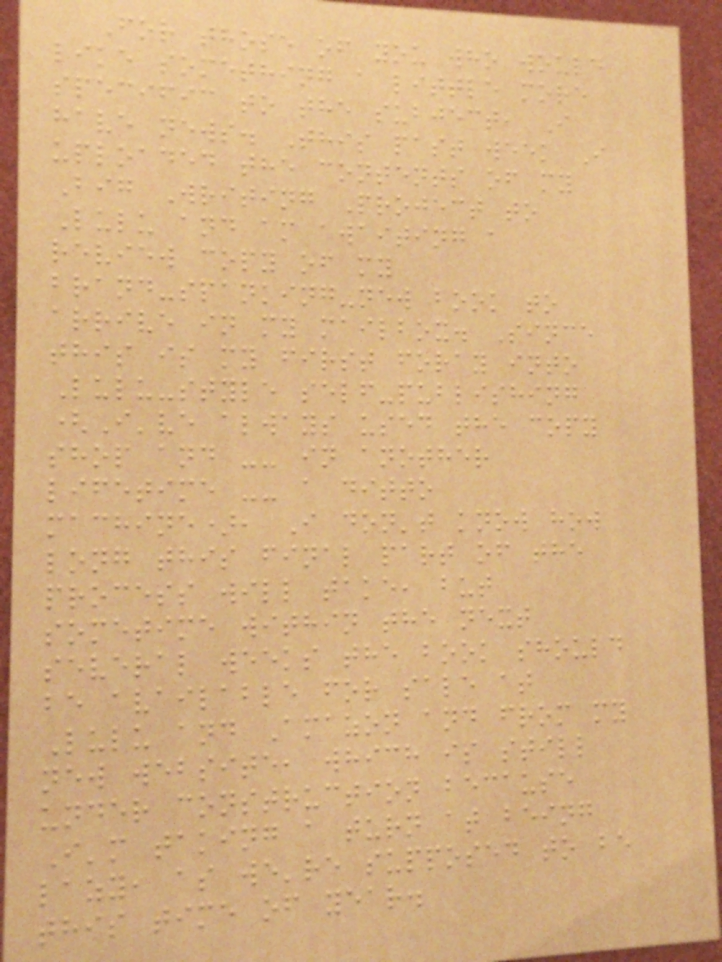For those of you who would
like something a little more
specific to the subject, I
have news. This past week I
uploaded the contents of my
Big Writing Project to
Lulu and am awaiting a
review copy of my
brand-spanking-new book to
arrive in my mailbox. Since
this is my first foray into
Lulu-style self-publishing
(I've always used the copy
shop and -- in another
lifetime -- a ditto
machine), I don't know how
long this final part of the
process will take, but
sometime within the next
several weeks the book should
be available for sale at
Lulu and Amazon and from my
new website, which is still
under construction because
I'm taking a turn at being
lazy, as we're supposed to be
this time of year.
